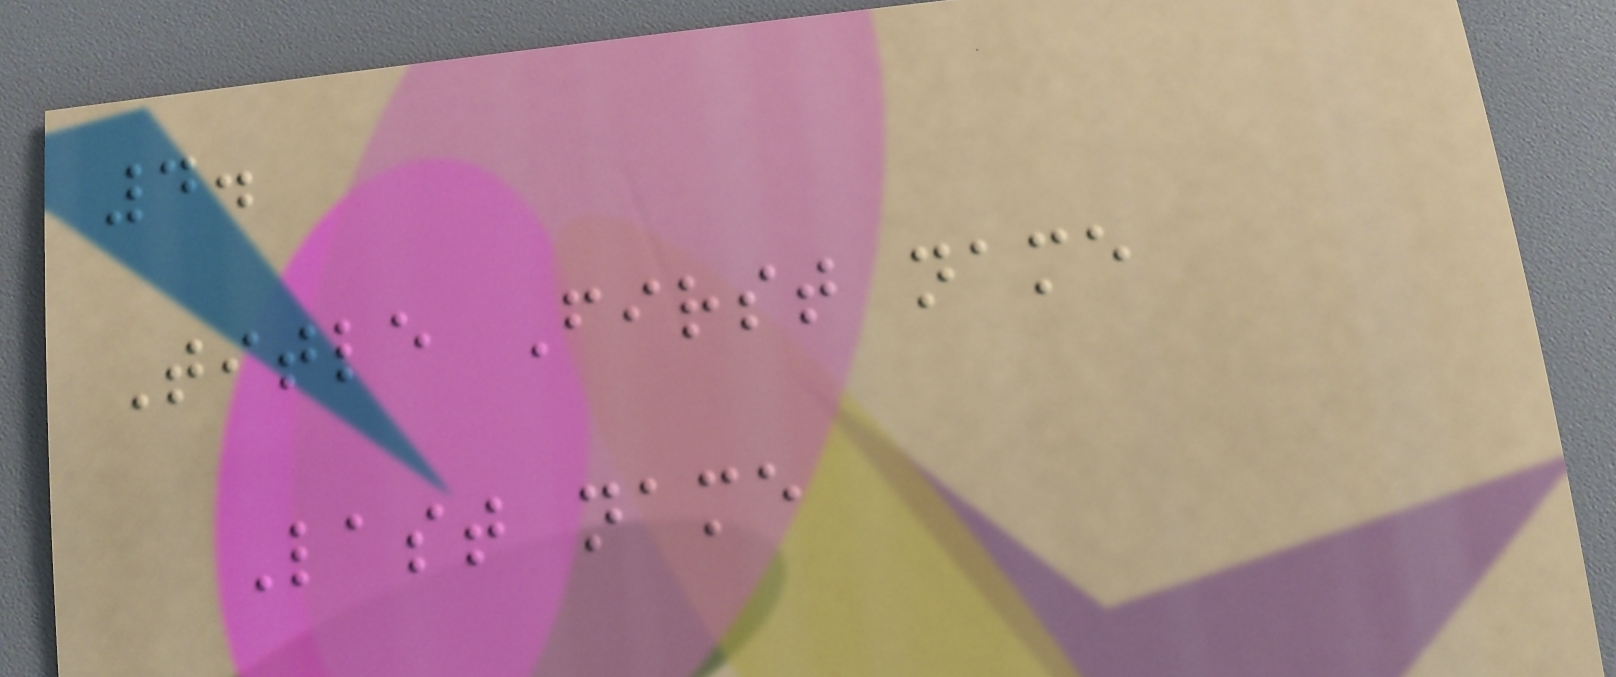4.
Title First name
Last name
